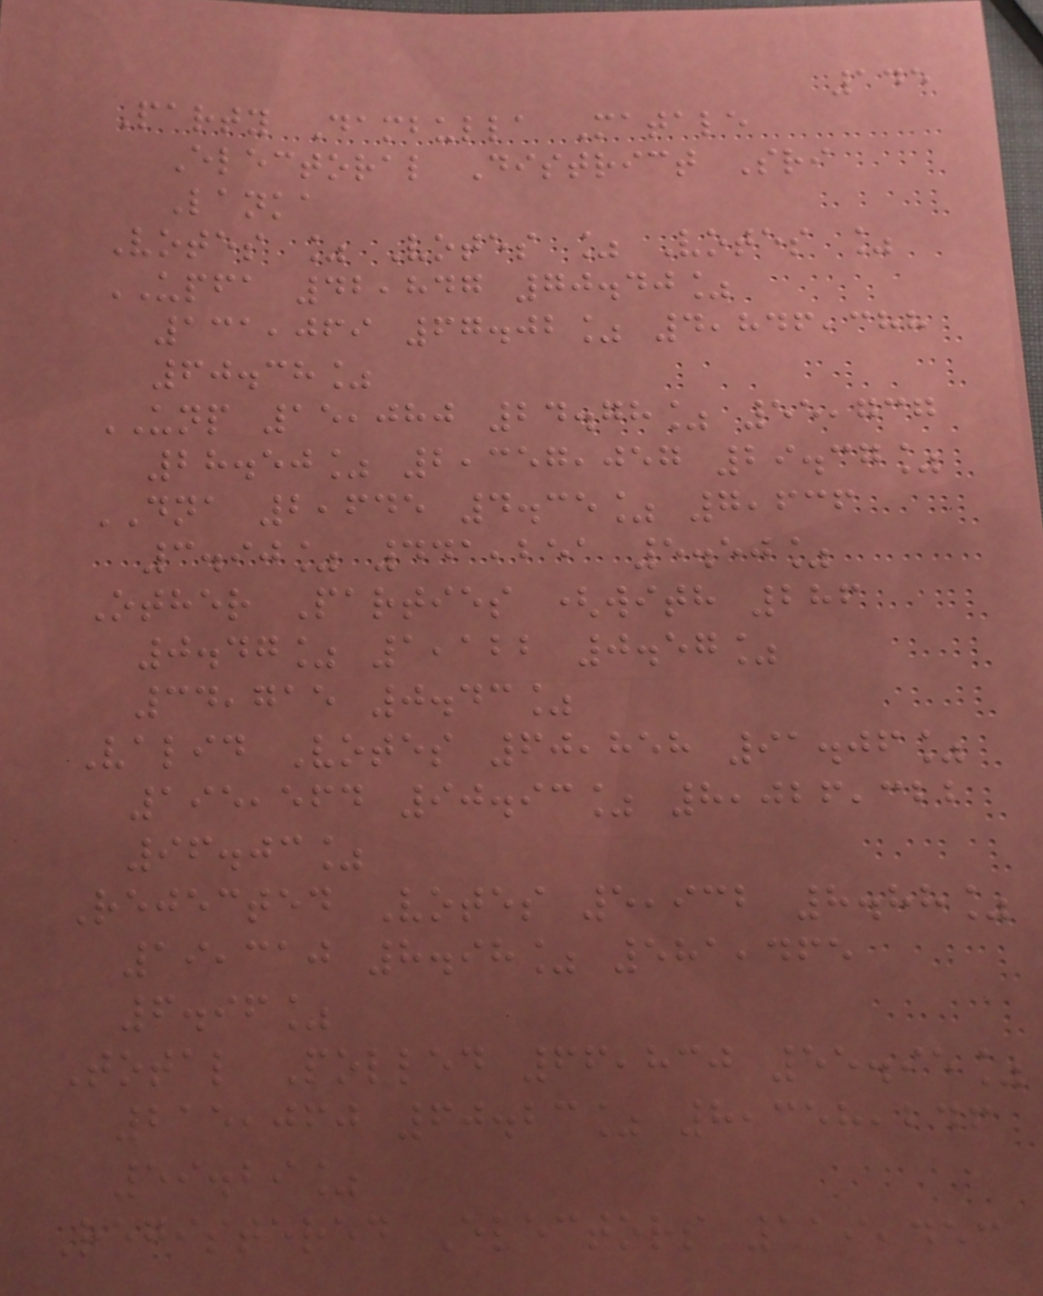145
Party Dambulla Matale
Electoral District Sri
Lanka
Votes % Votes % Votes %
UPFA 42,847 70.40%
131,069 67.02% 4,846,388
60.38%
UNP 15,080 24.78% 55,737
28.50% 2,357,057 29.37%
DNA 2,645 4.35% 7,636
3.90% 441,251 5.50%
Other Parties (with 286
0.47% 1,122 0.57%
34,715 0.43%
Valid Votes 60,858 91.06%
195,564 90.93% 8,026,322
96.03%
Rejected Votes 5,932 8.88%
19,310 8.98% 581,465
6.96%
Total Polled 66,830 55.95%
215,060 60.23% 8,358,246
59.29%
Registered Electors 119,453
